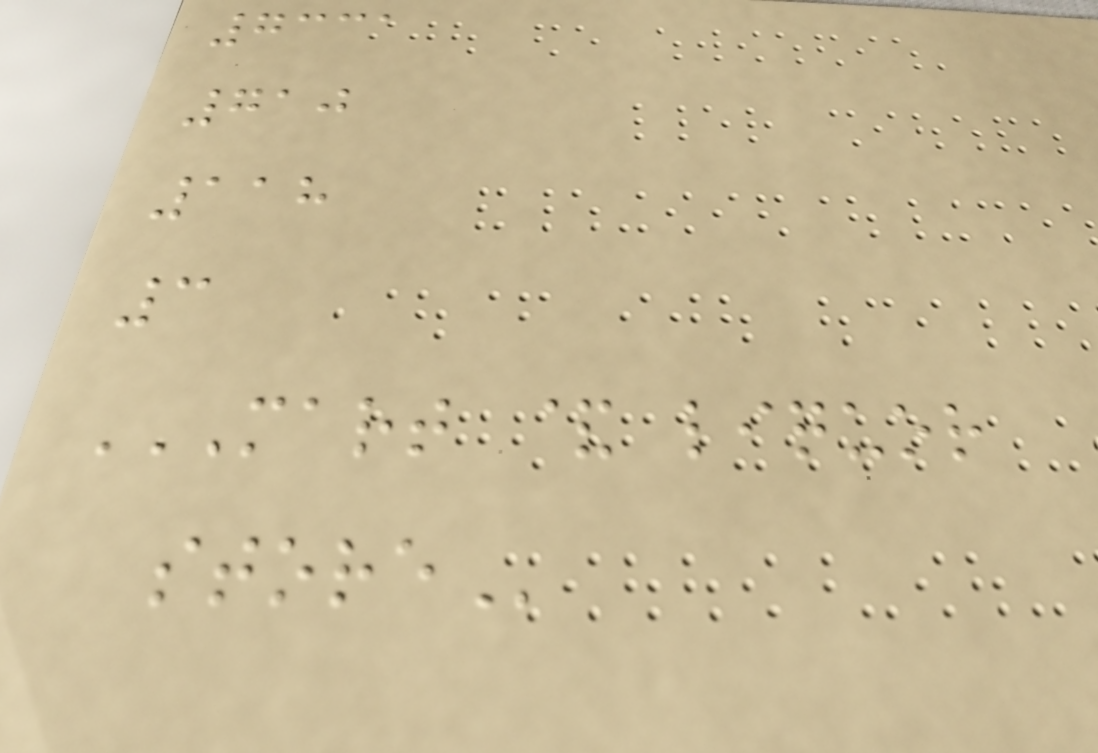7331
710
118
3
MART & LIQUOR
STORE
